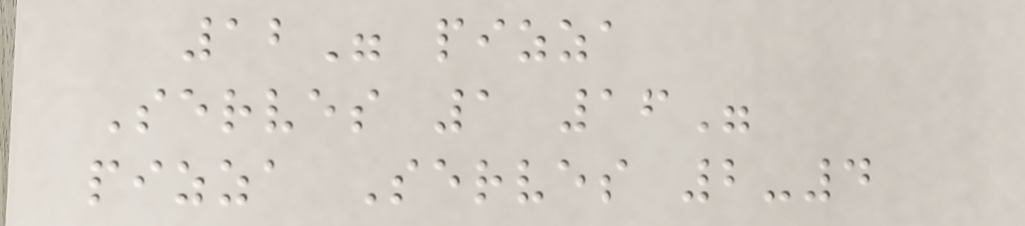12" pizza
Serves 1 16"
pizza Serves 2-4
